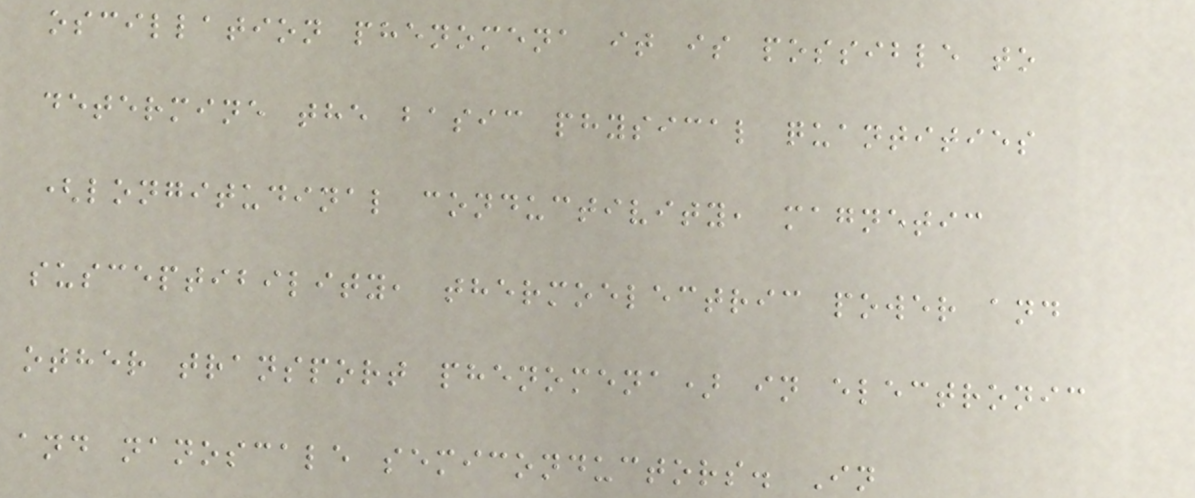oscillation phenomena it is possible to
determine the basic physical quantities
(longitudinal conductivity, magnetic
susceptibility, thermoelectric power and
other transport phenomena) in electronic
and nanoscale semiconductors. In
